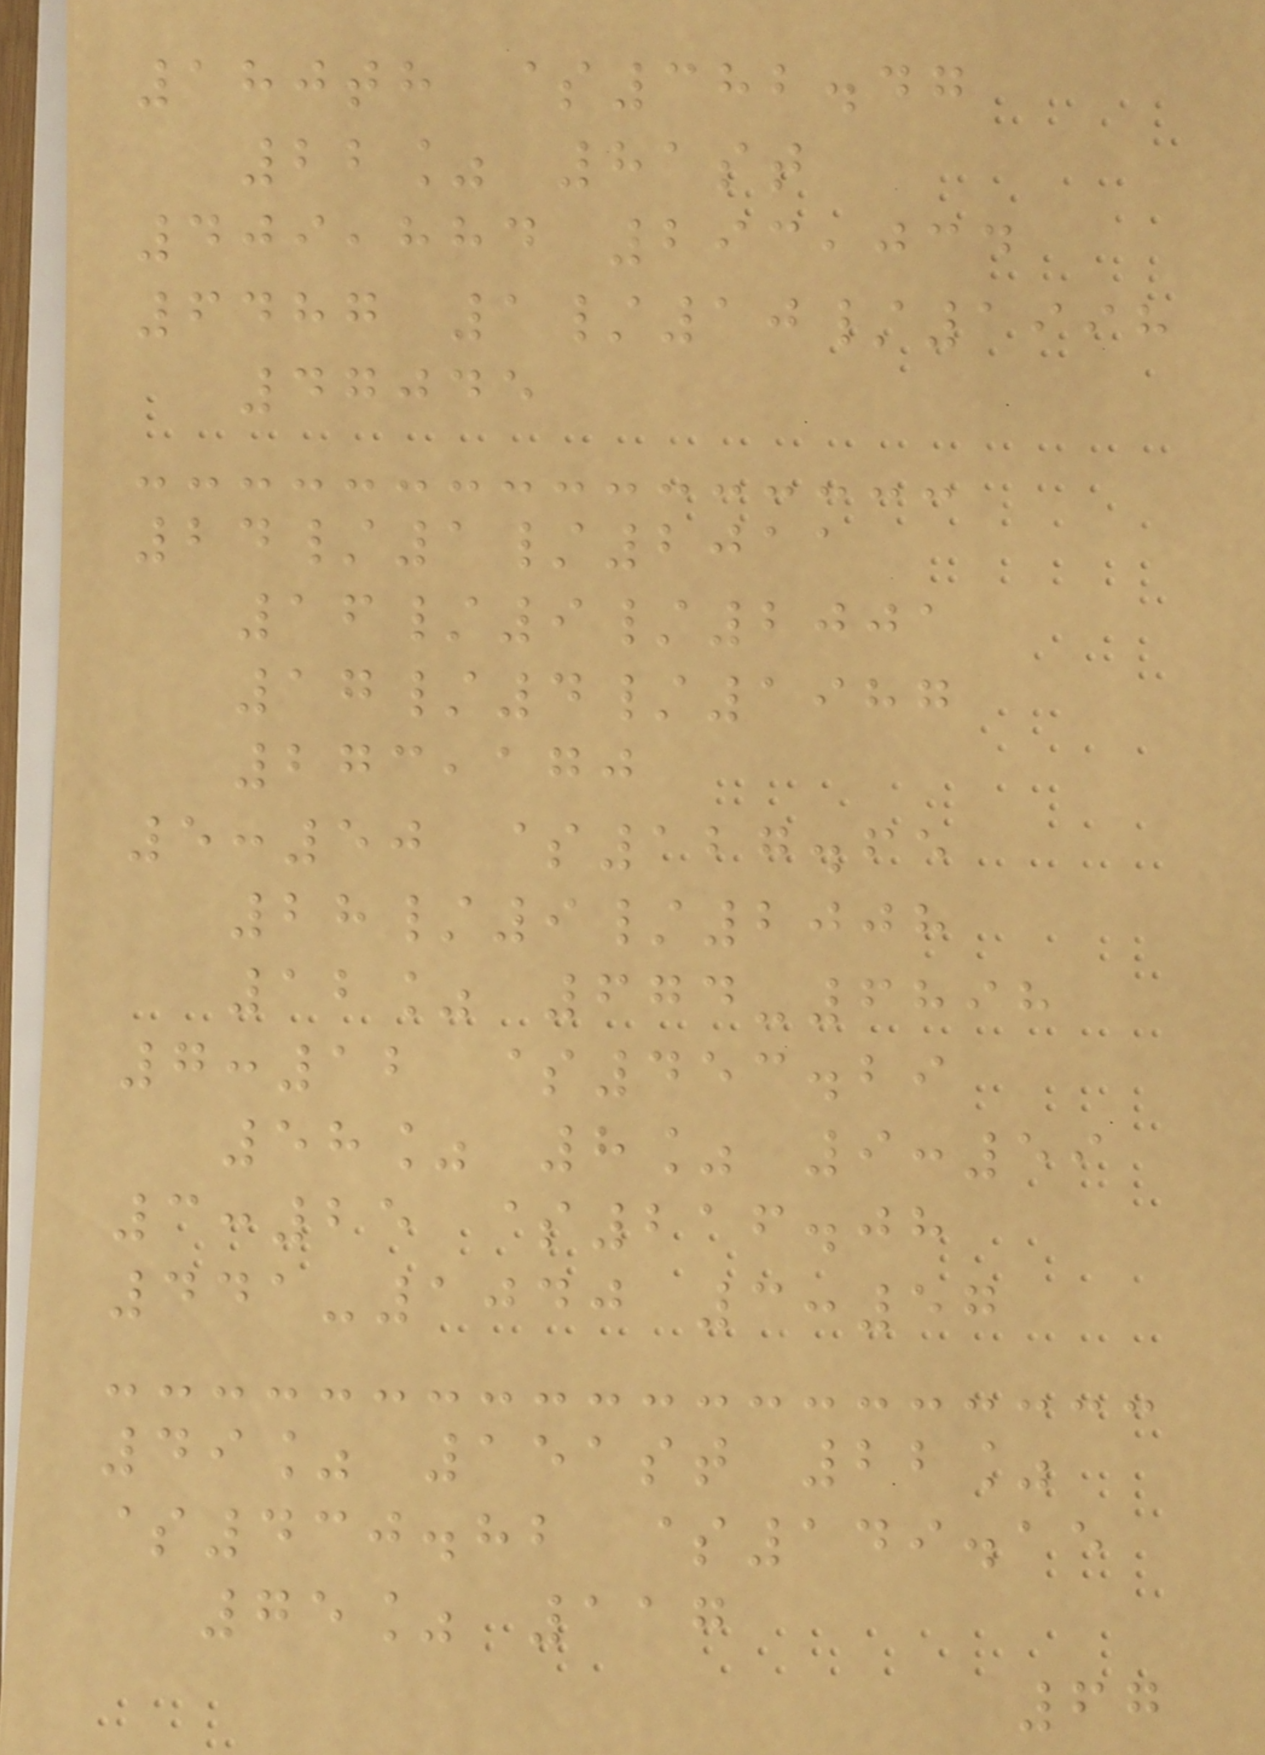180th $382.47
22% 81st
409,884 293,034
6487 1/10/1998
47045
24/1/2011
16/9/2001
17/4/1987
273,170
5:50 $127.65
28/9/2008
12% 674-6898
7:12 $453.29
58% 8% 9:59
3:25 $216.08
441-1040 3:57
49% 151st 22%
$430.82 $149.15
75% 117
67
